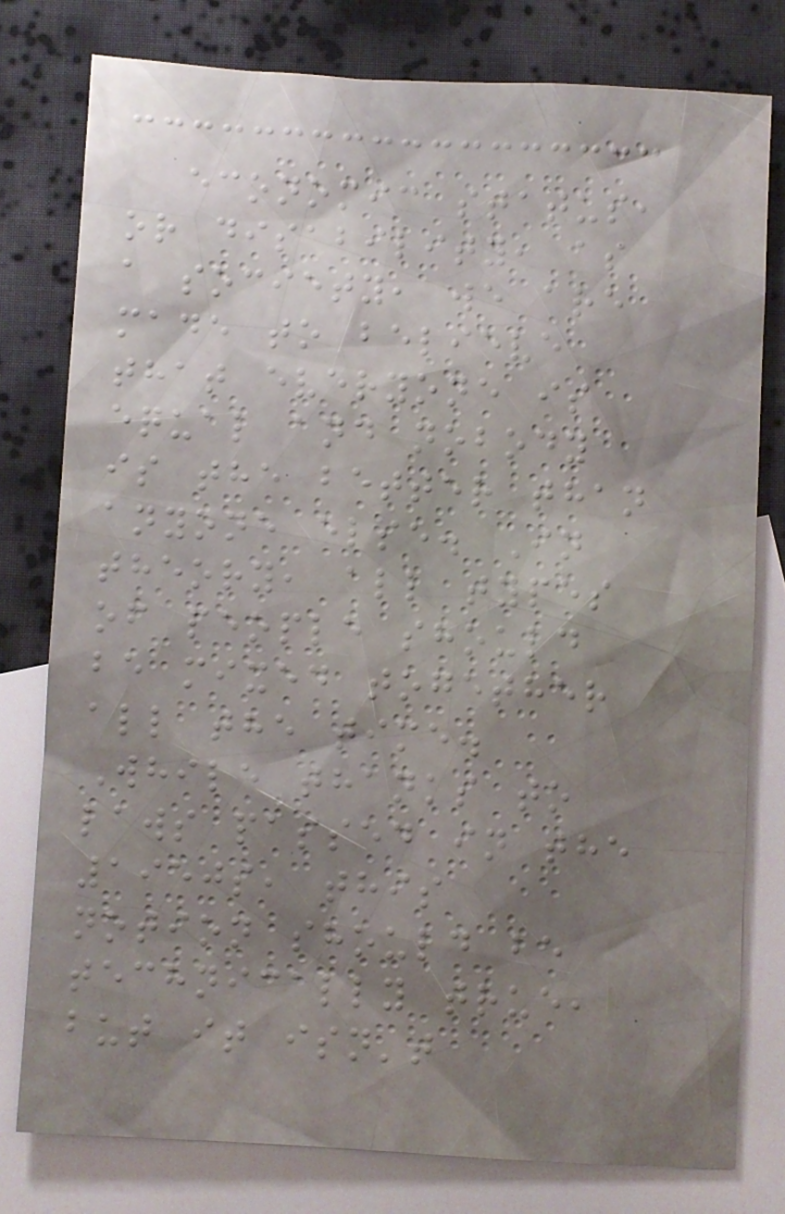economic status,
or disability, as
a society, we are
made to believe
that everyone is
equal and nobody
is the better than
anyone else. In
theory, all types
of people should
be mixed together
all the time.
While thanks to
laws passed in the
1950s, this
notion should be
technically true,
but it isn't
